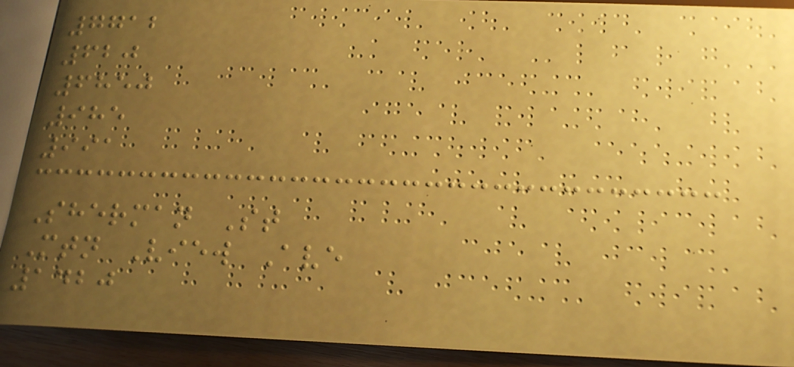7712
620
6850
985
991
Sherman St
Mtn View Ave
1420
